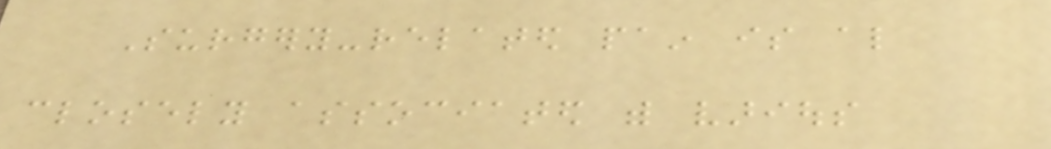Surgery-related pain is also
closely associated with various
